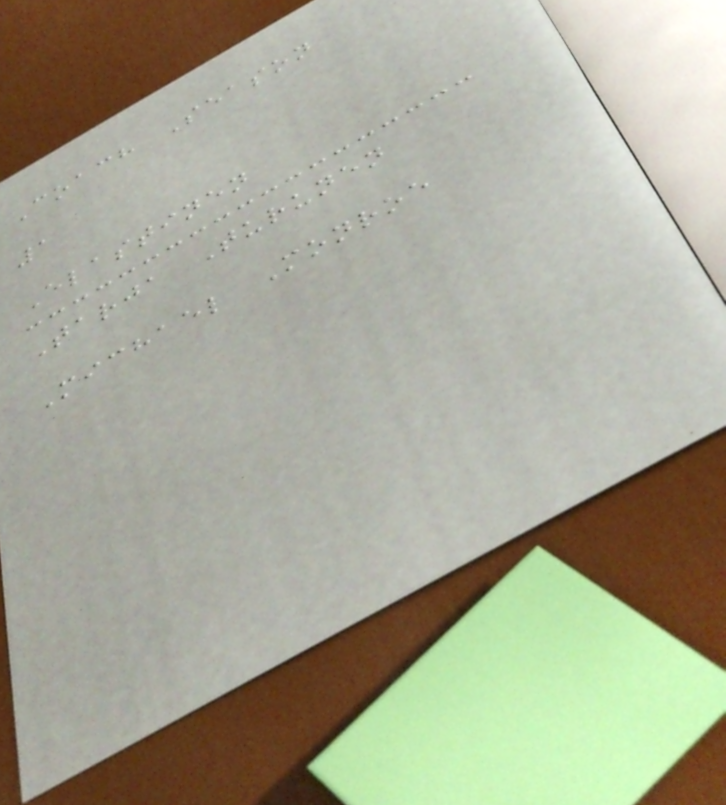Coach Season
1
Elastinen
Tarja Turunen
Michael Monroe
